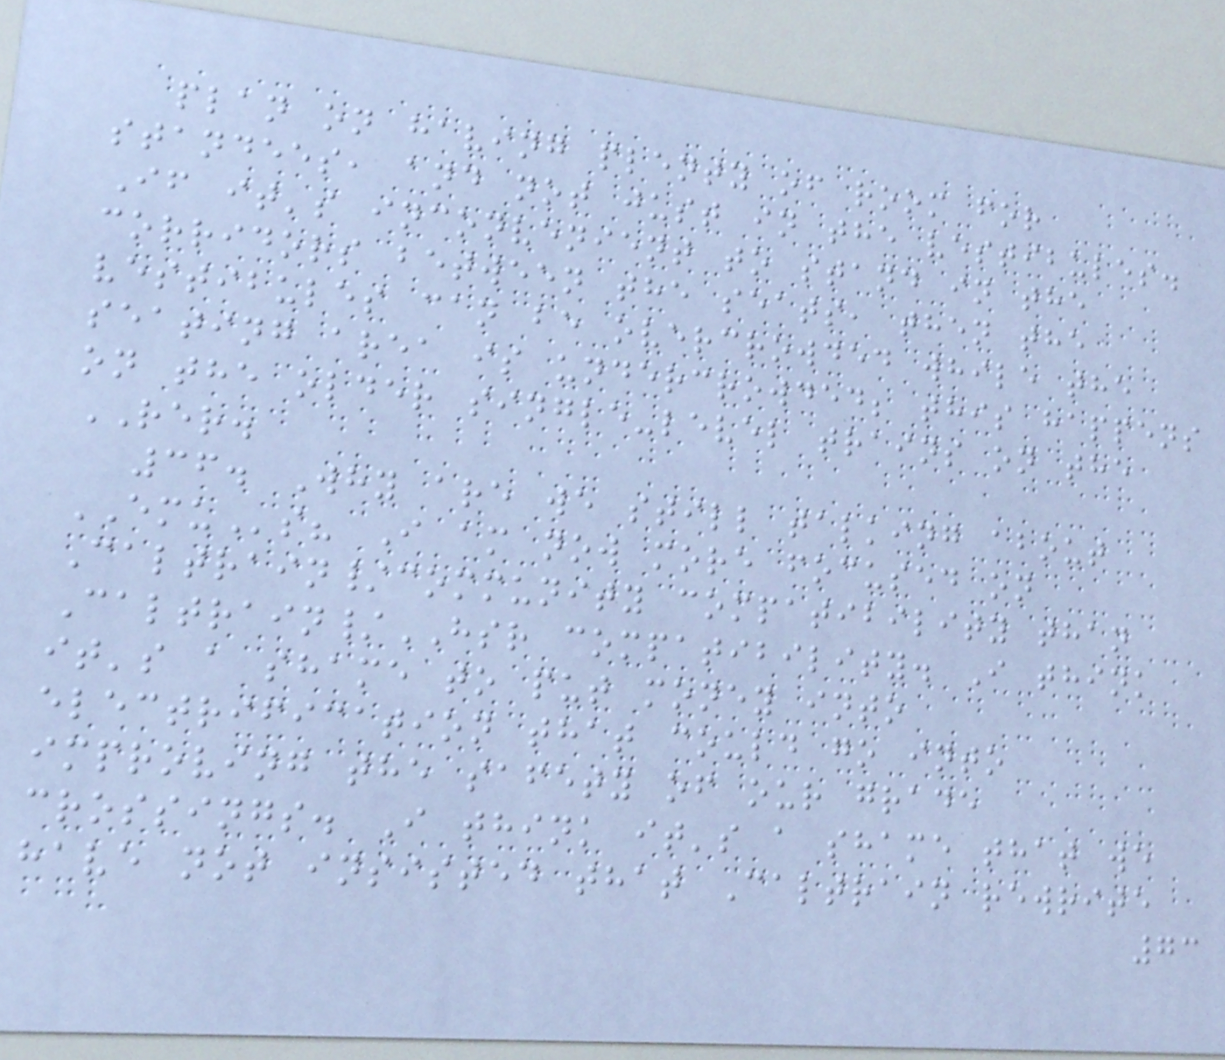plan on having plenty of room for
standees, and not just in the vestibules.
If it's inconvenient to stand in the
corridors between the seats, then the
vestibules can be overcrowded while the
seating area is undercrowded; this happens
on the older single-level trains on the
RER.
36. Why are we still talking about
EMUs? I am now more focused on
Caltrain/community compatibility than
Caltrain/HSR compatibility. I think
it's a shame to put money into
electrification that could go into
improving the safety of our grade
crossings. I think it's a shame that we
have not insisted that Caltrain rewrite
73
